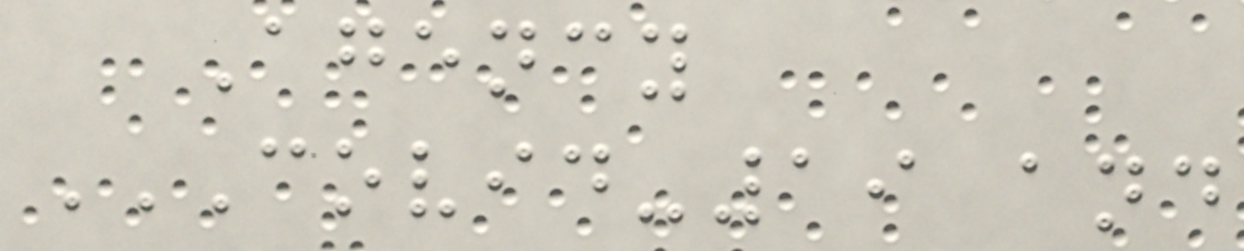Agency
COVID-19 AND
